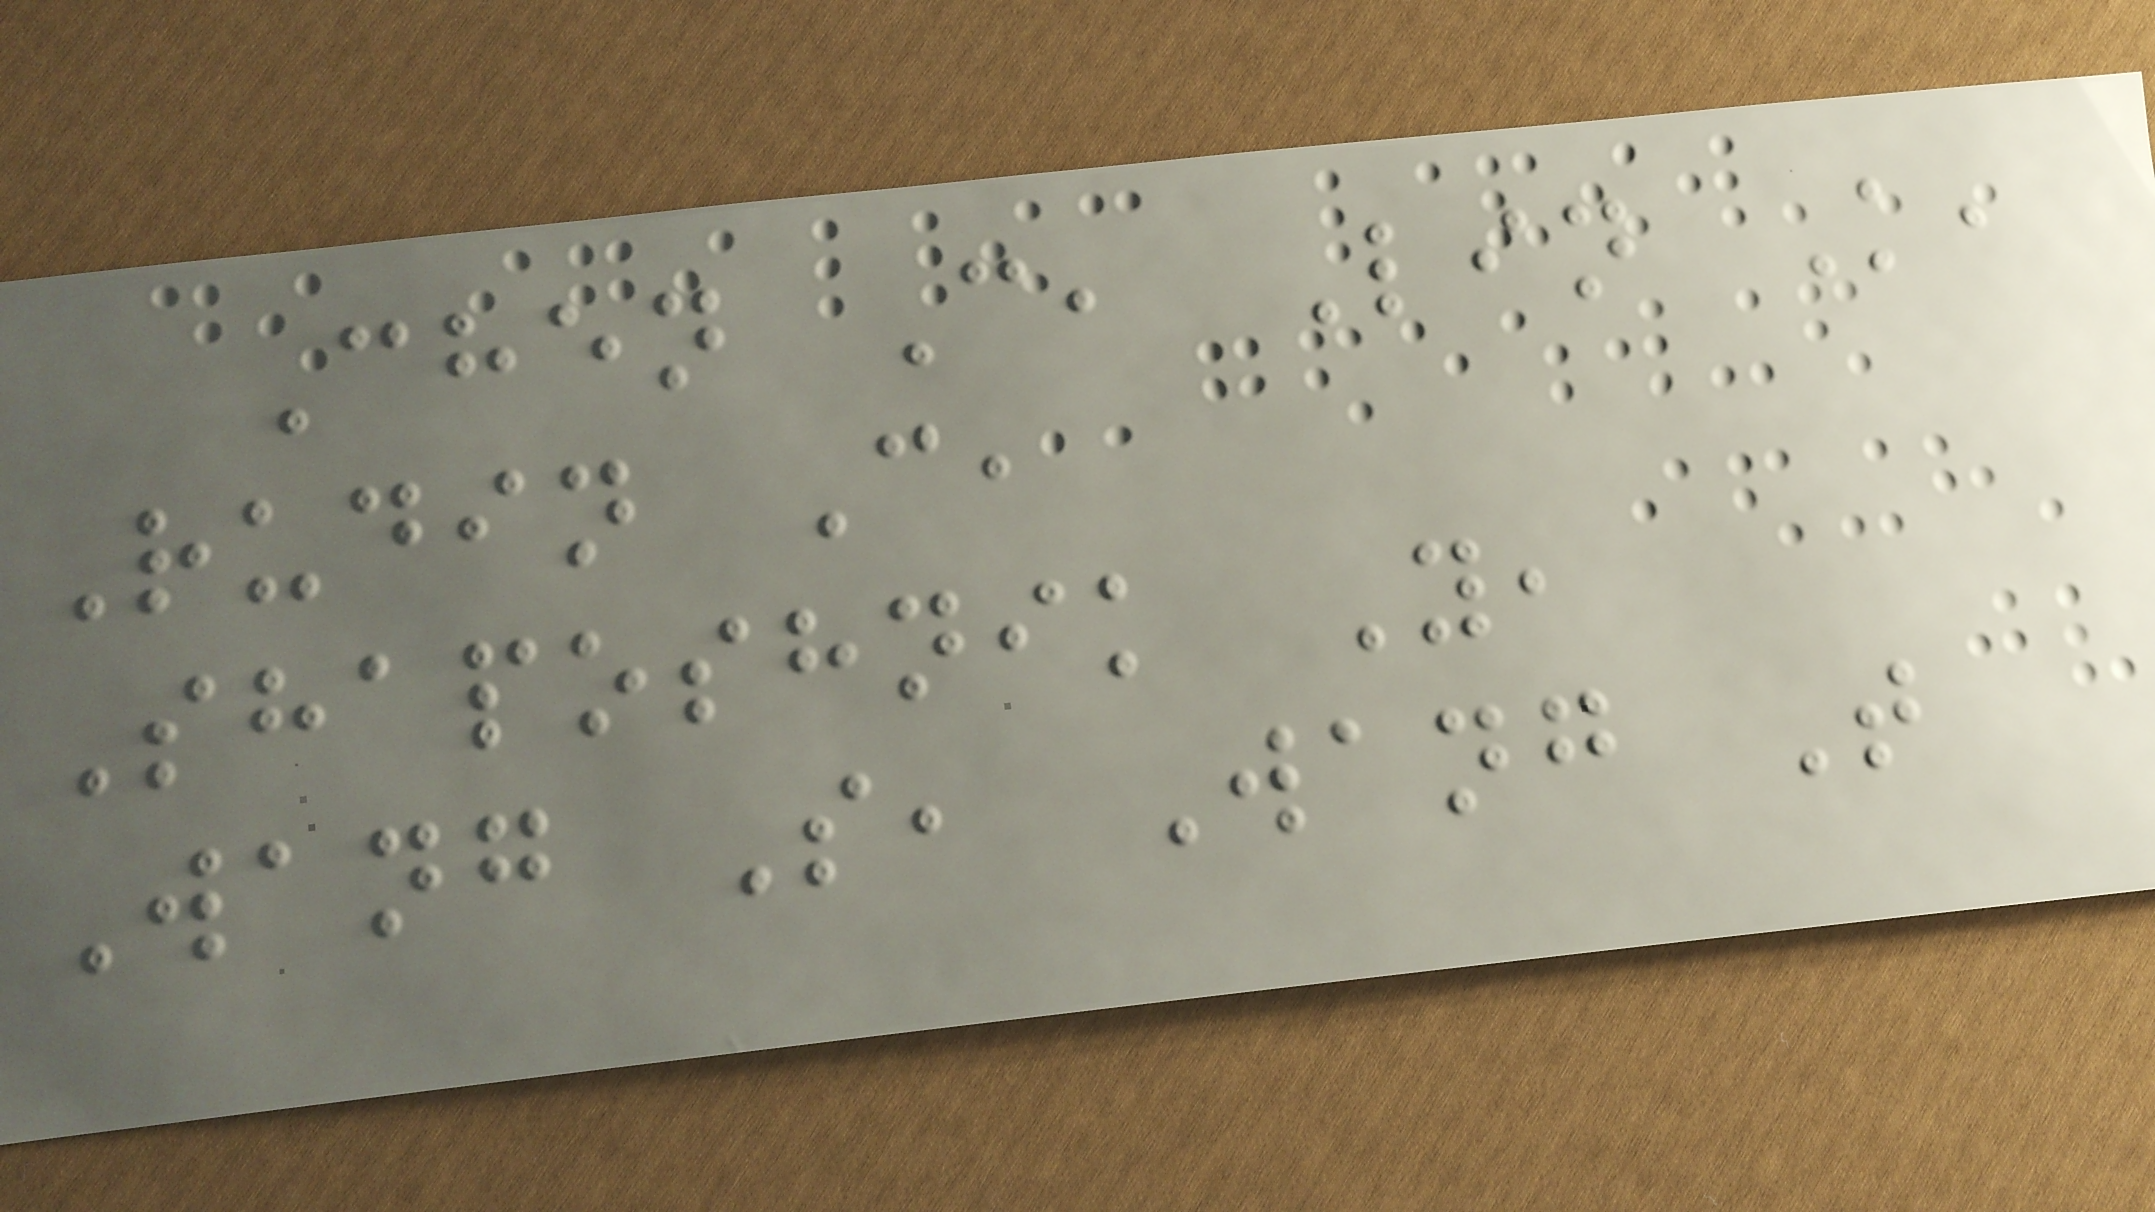Chen C, Lin K,
Rudin C,
Shaposhnik Y,
Wang S, Wang T
